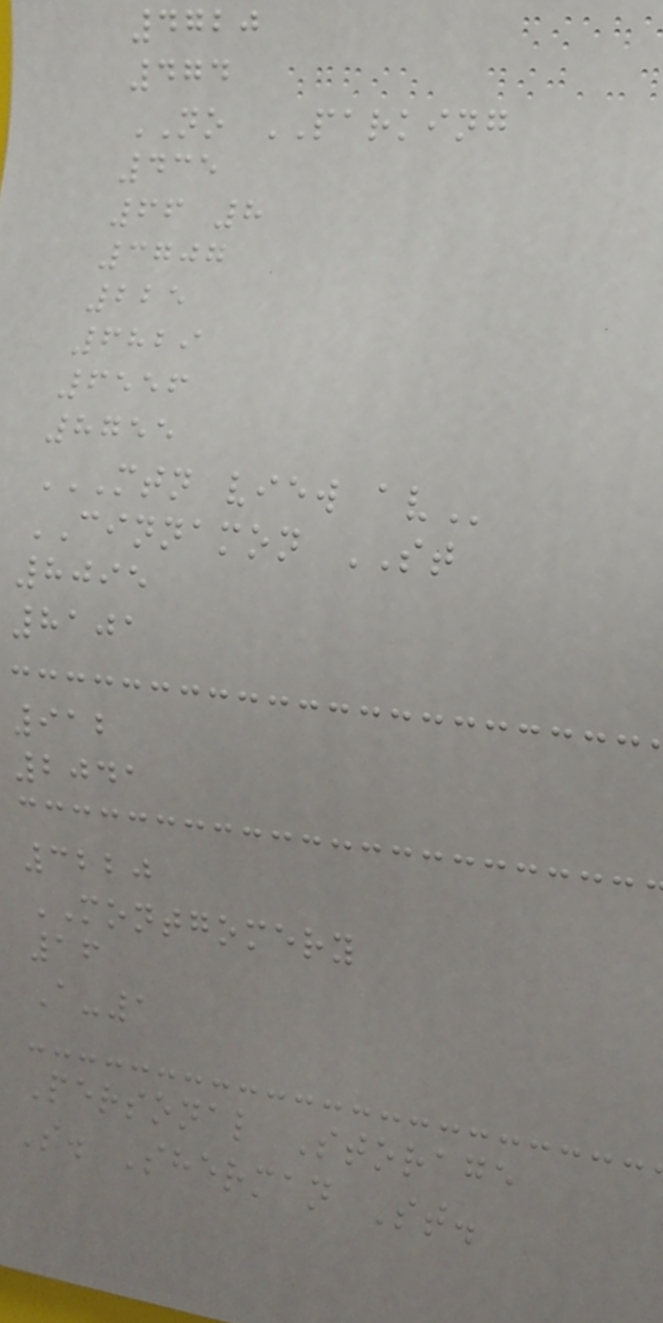4720
474
NO PARKING
435
66 8
3707
225
6829
6556
8755
MTN VIEW AV
CINNAMON ST
8095
8101
912
2041
3220
MONTGOMERY
16
A-1
Personal Storage
S. Sherman St.
